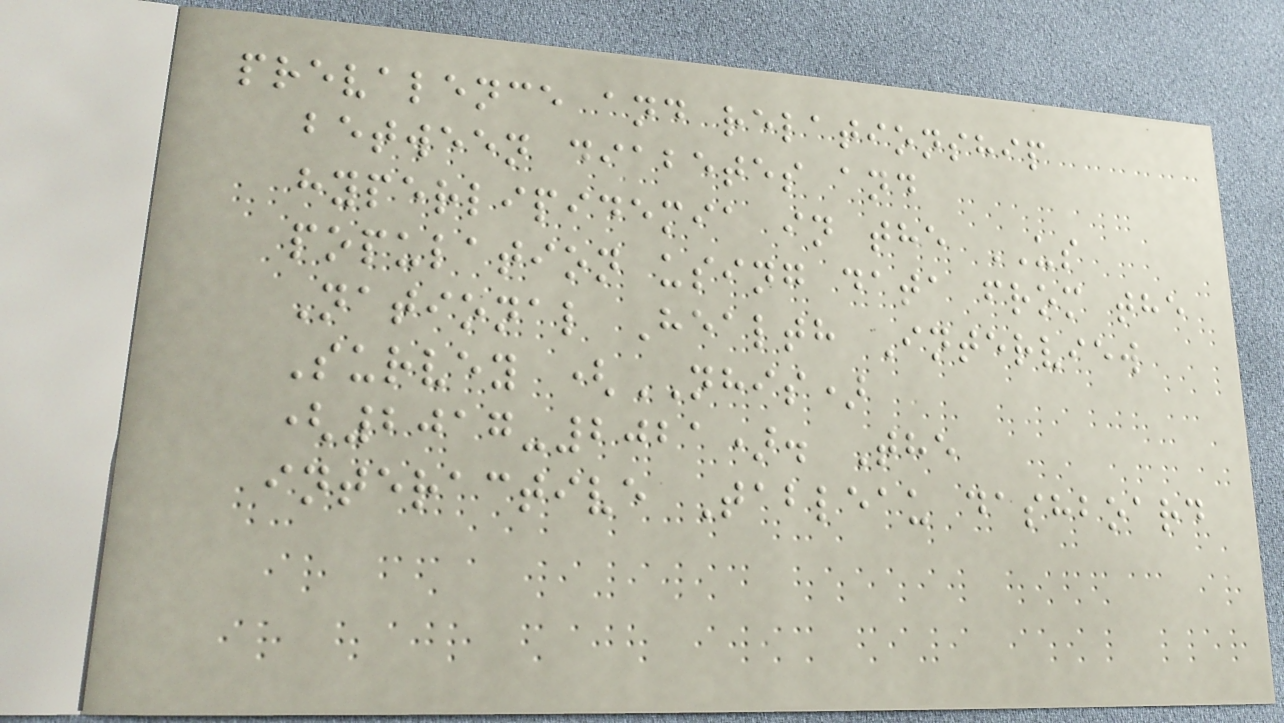prevalence and relationship
between diabetes and
hyperlipidemia in the US
population using data from the
National Health Interview
Survey (NHIS)
(2017-2021). The
interactive Tableau dashboard
